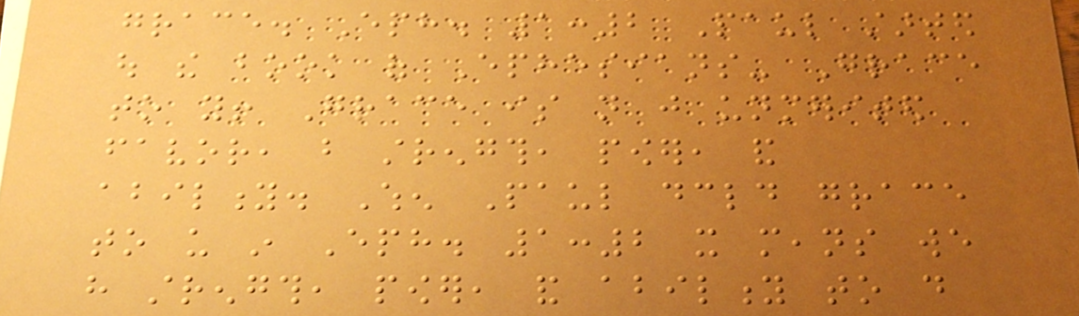grace. Eph. 1:2 Paul started
out the book of Ephesians- Grace
to you! Grace is not just unmerited
favor, but strength, power, and
ability. When Paul declared grace
to us in Eph. 1:2 it means we
have strength, power, and ability to do
